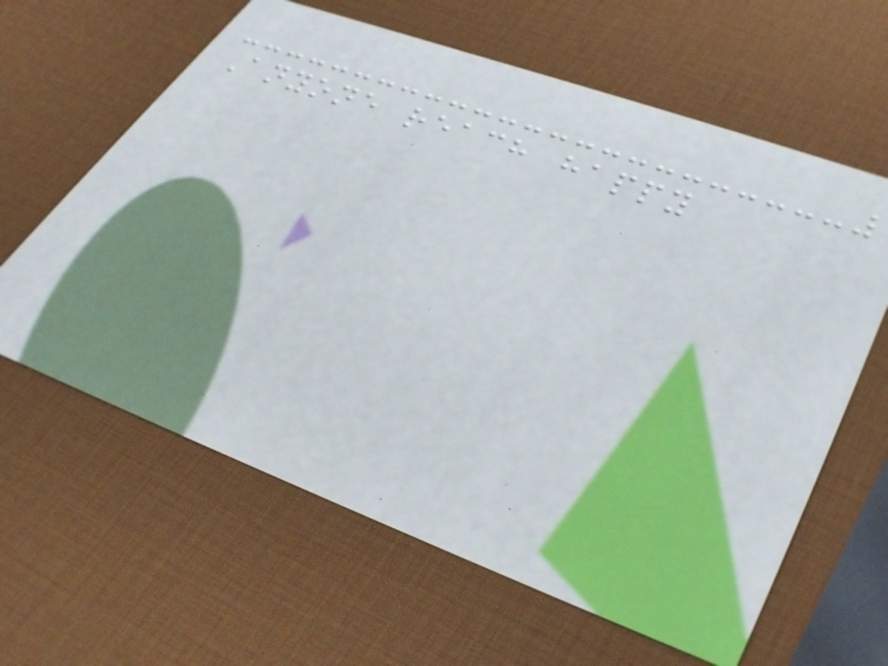Anyone reach happy
